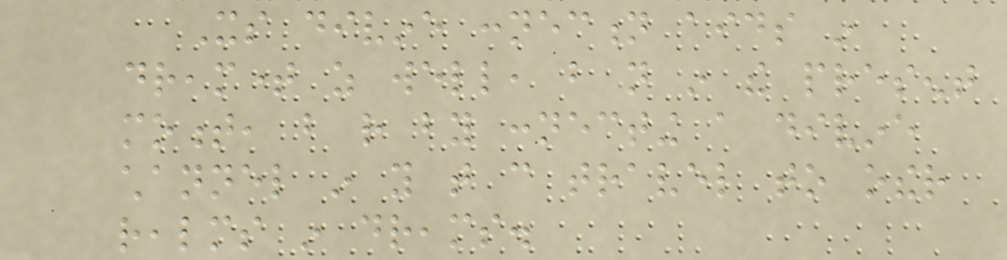Its divine connection aids in
dreamtime as well, but not in the present
moment, but rather by connecting a divine
channel in you that can travel to other
realms in dreams.
